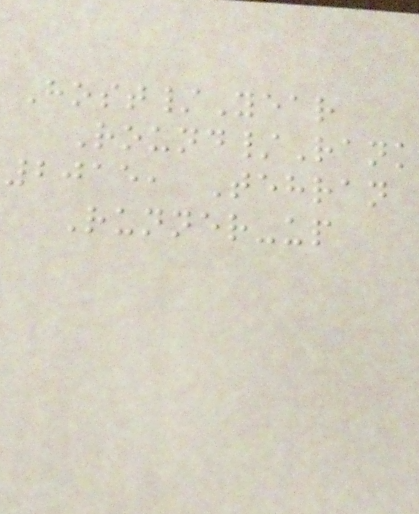Host/Year
Round/Rank
2015, Tehran
Runner-up
